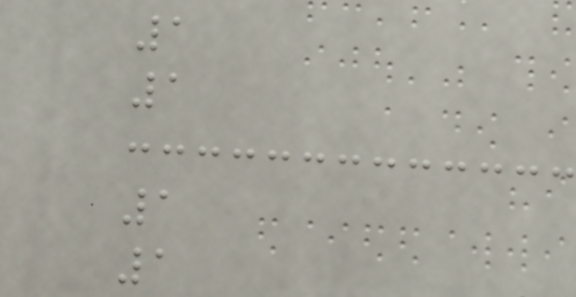1
1
1
1
